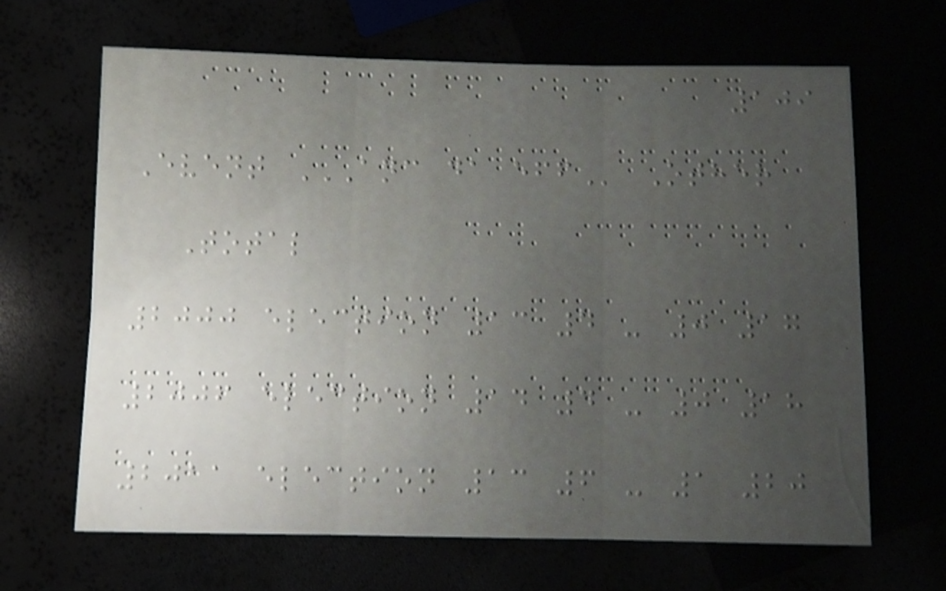109
Event ANC DA EFF Other
Total
2000 election 13 4 - 0 17
2006 election 14 4 - 0 18
2011 election 13 6 - 1 20
